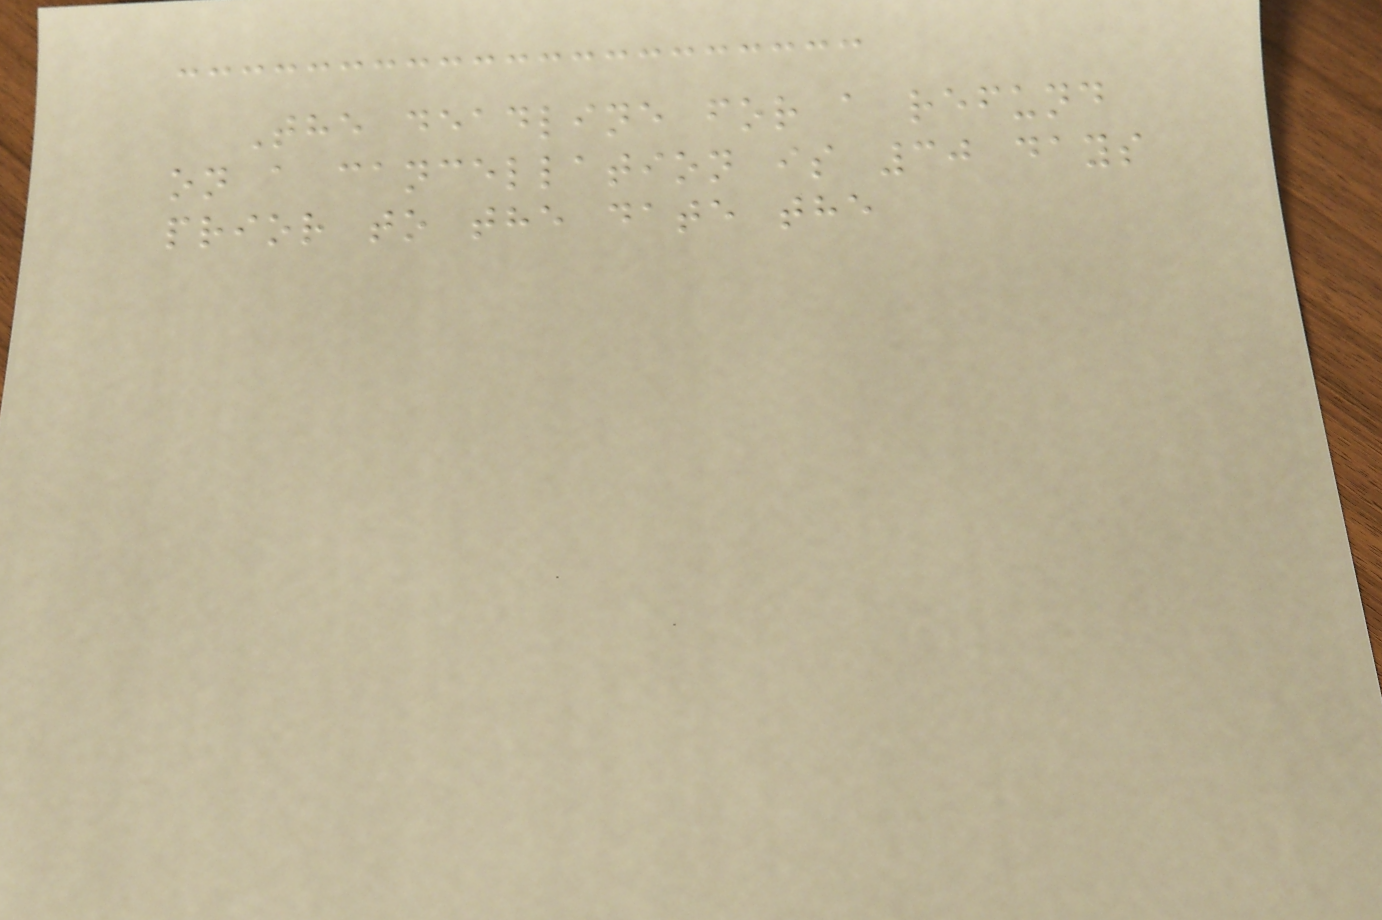The deadline for a refund
on a cancellation is 30 days
prior to the date the
